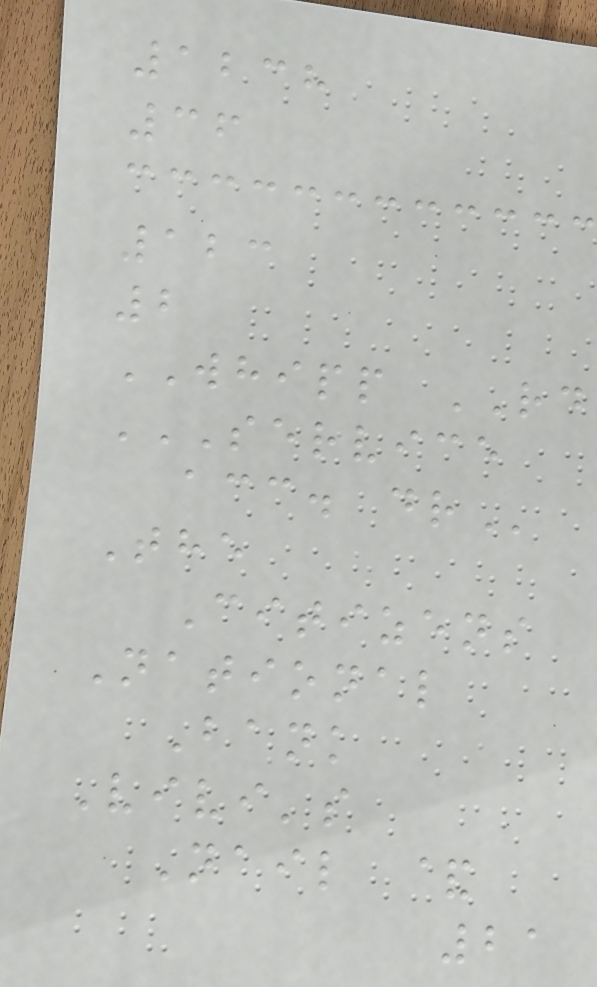1238
36
123
2
WHIPP RD
SERVICE
ACC. DR
The
Citizens
National
Bank
Vivi's
Nail &
21
